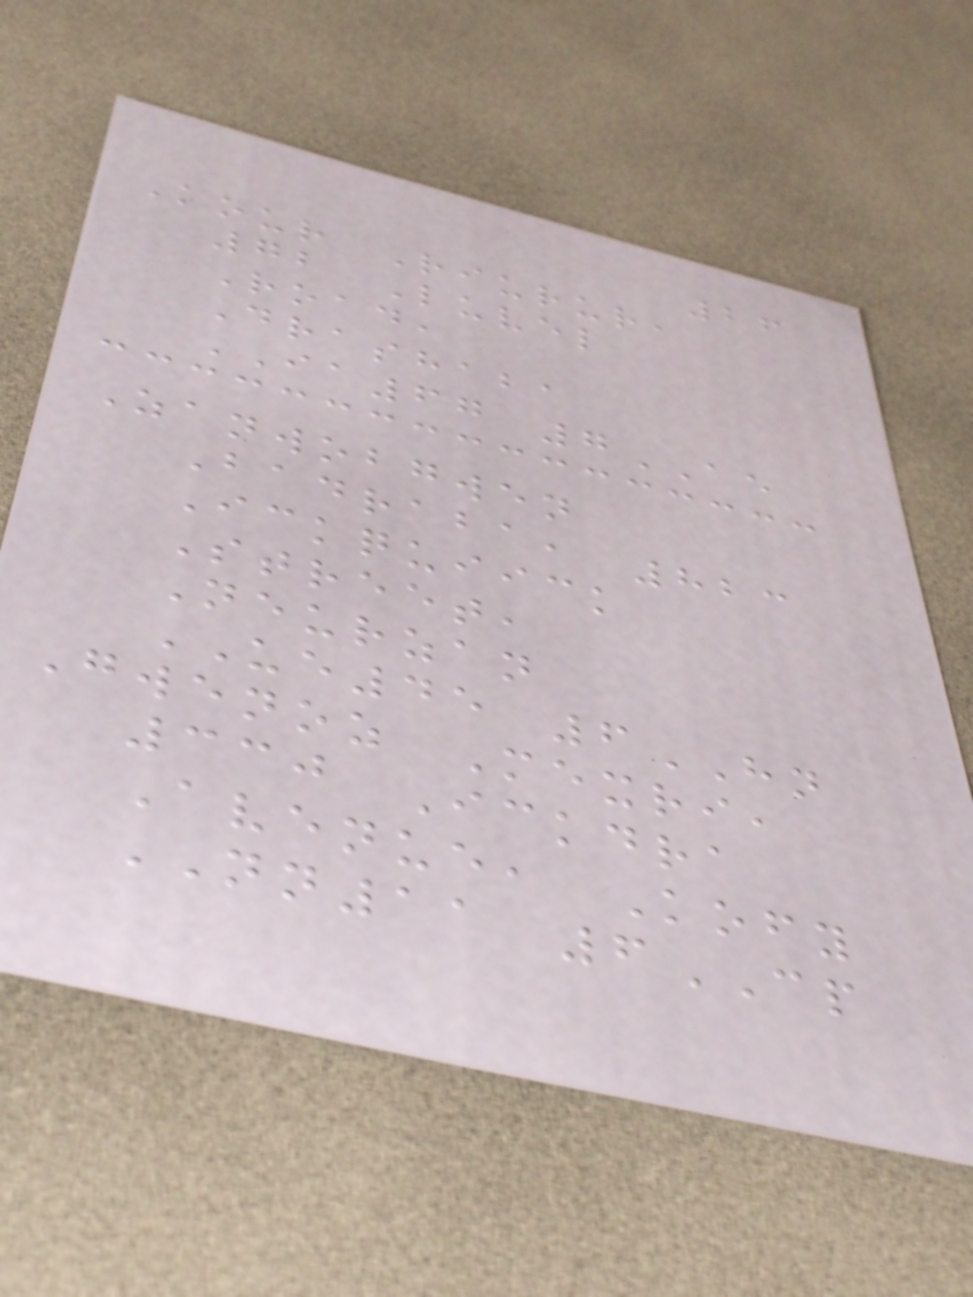26
Kour Riurur,
72 Luvel
Road,
Drashaba
IA67 7AE
Zanwobgwen
Badraba, 823
Ickquiick
Street,
Neurzan
UE45 6HN
Gwenoz Mexri,
330 Ickdra
Avenue, Kofy
NN11 6CP
